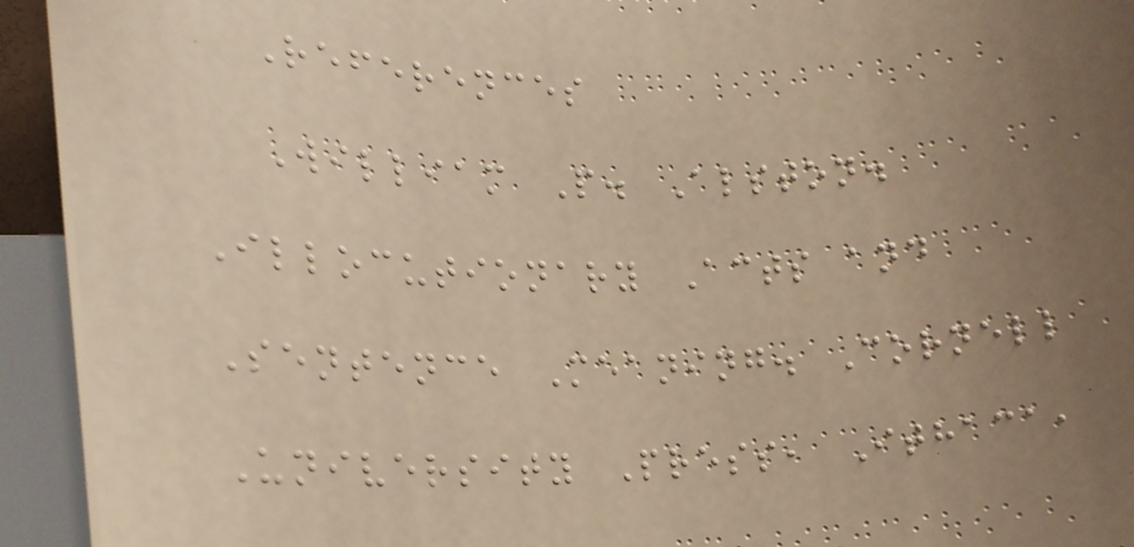References
William P. Alston.
Illocutionary Acts and
Sentence Meaning. Cornell
University Press, Ithaca,
